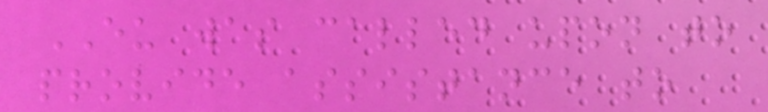EU was called upon to
provide assistance to
